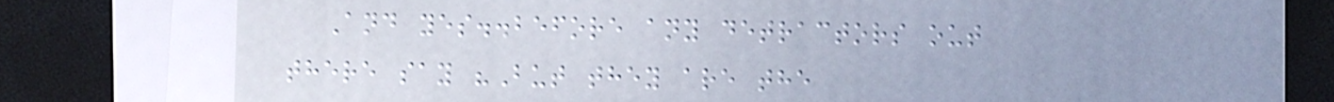And yes..before any detractors out
there say "But they are the
